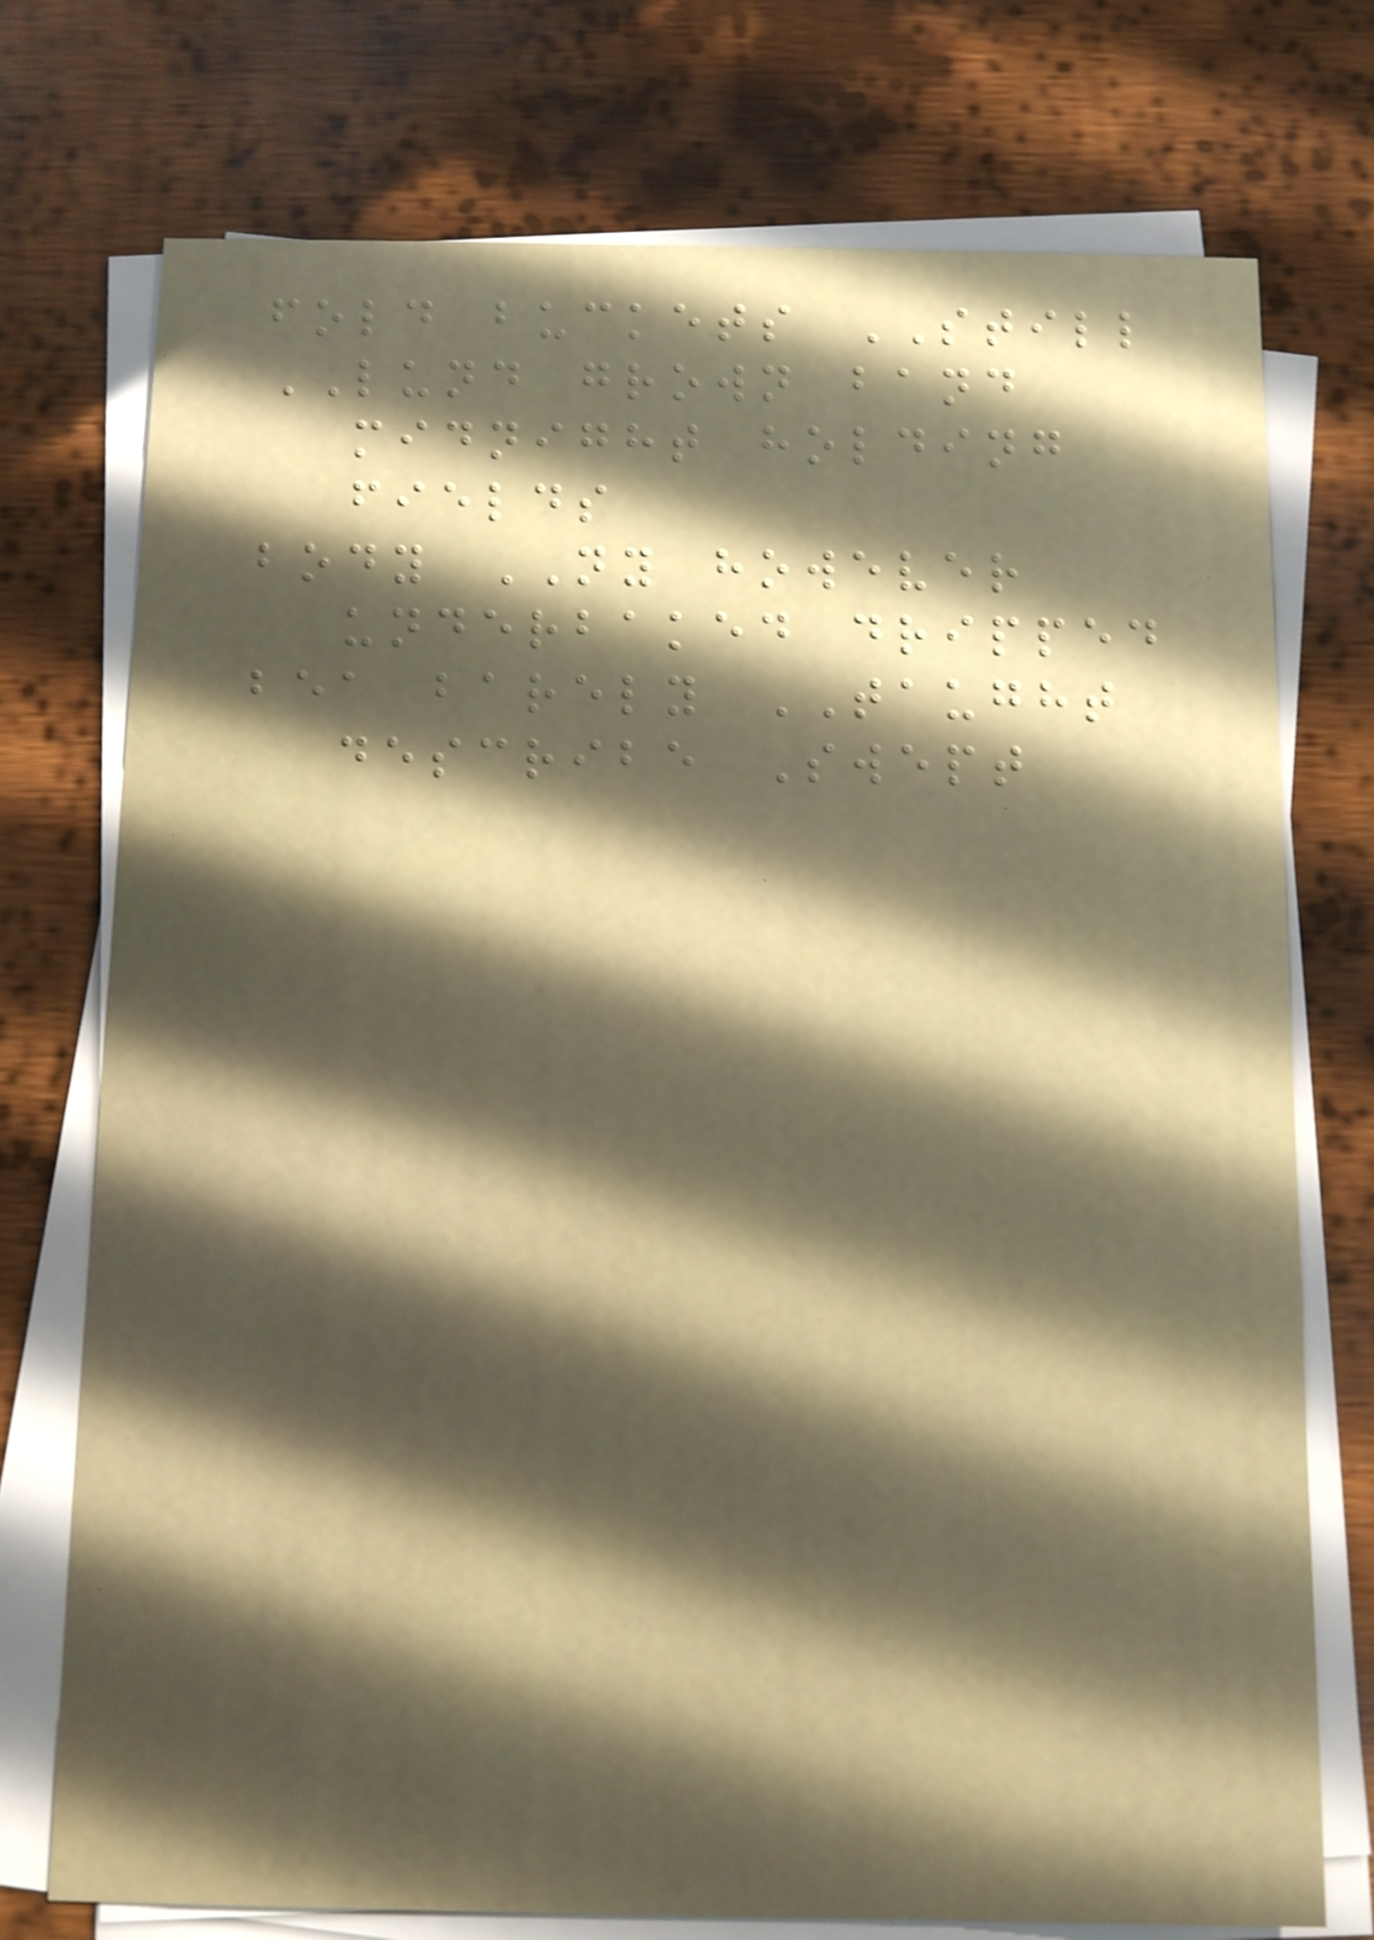fold buckets STILL
LUND grown band
midnight holding
fields
body NY however
underbaked dripped
bea barely TAUGHT
describe Swept
